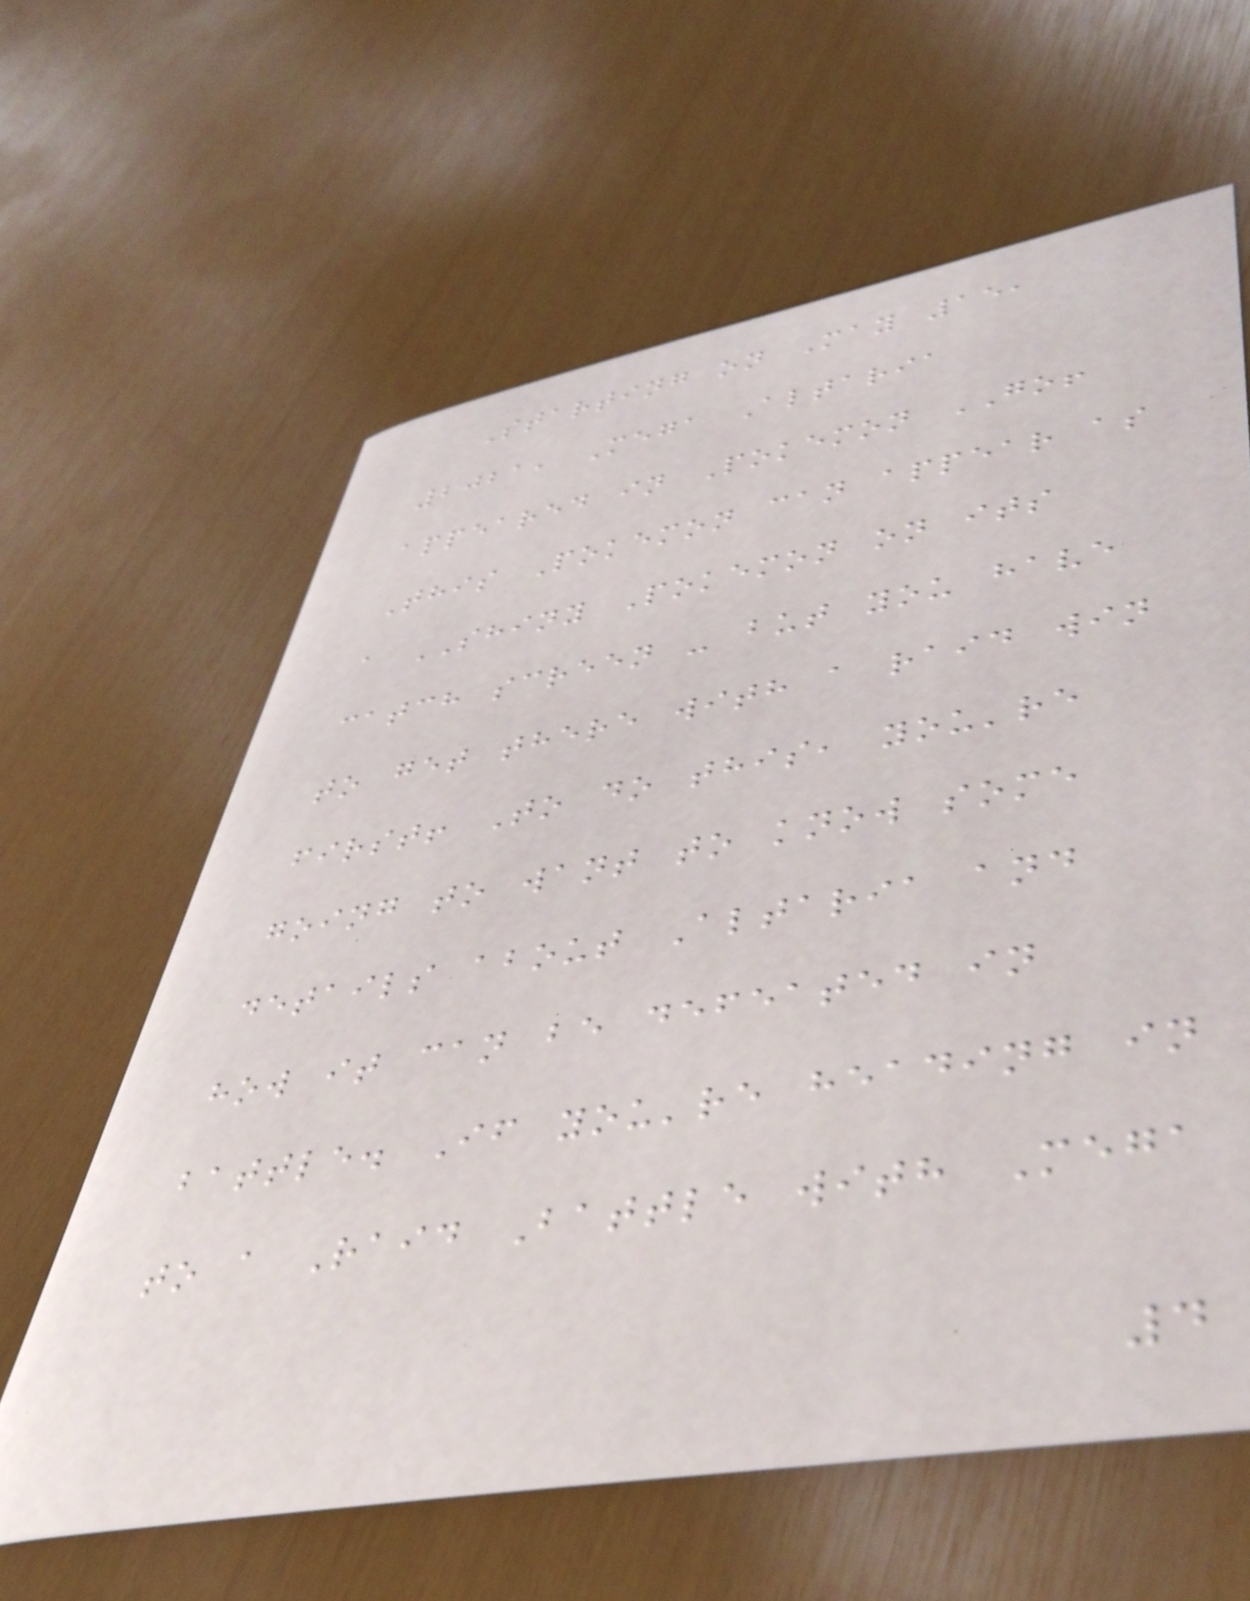Starting on May 15,
2021, Mega Altaria
appeared in Pokemon GO!
This Pokemon can appear as
a SHINY Pokemon on its
catch screen - but you have
to get there with a raid win
first! To do this, you're
going to want to know some
details about Altaria and
how it can be defeated in
battle. If you're heading in
to a Raid Battle with Mega
4
